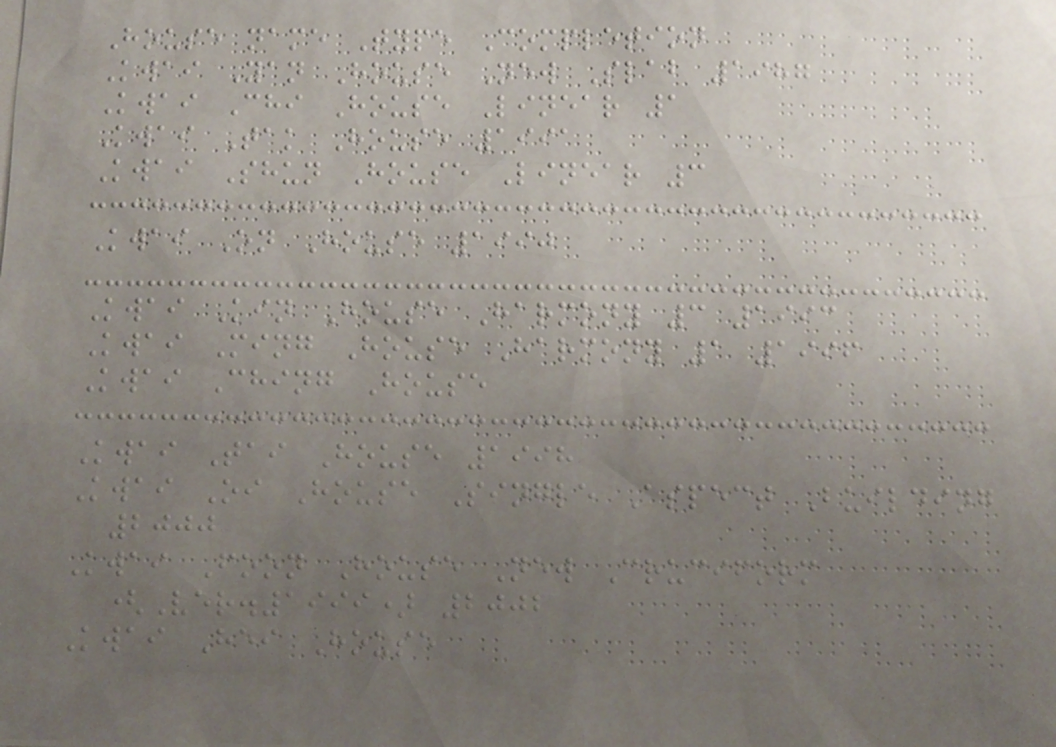House name Type Completion
Kwai Yan House New Slab 1987
Kwai Chi House Linear 1
Kwai Tak House 1991
Kwai Shun House Linear 3
Kwai On House 1990
Kwai Kin House Harmony 3 1993
Kwai Ming House Harmony 1 1996
Kwai Ching House
Kwai Tai House 1998
Kwai Oi House Single Aspect Building
2000
Kwai Foon House New Cruciform
(Ver.1999) 2002
Kwai Hei House
